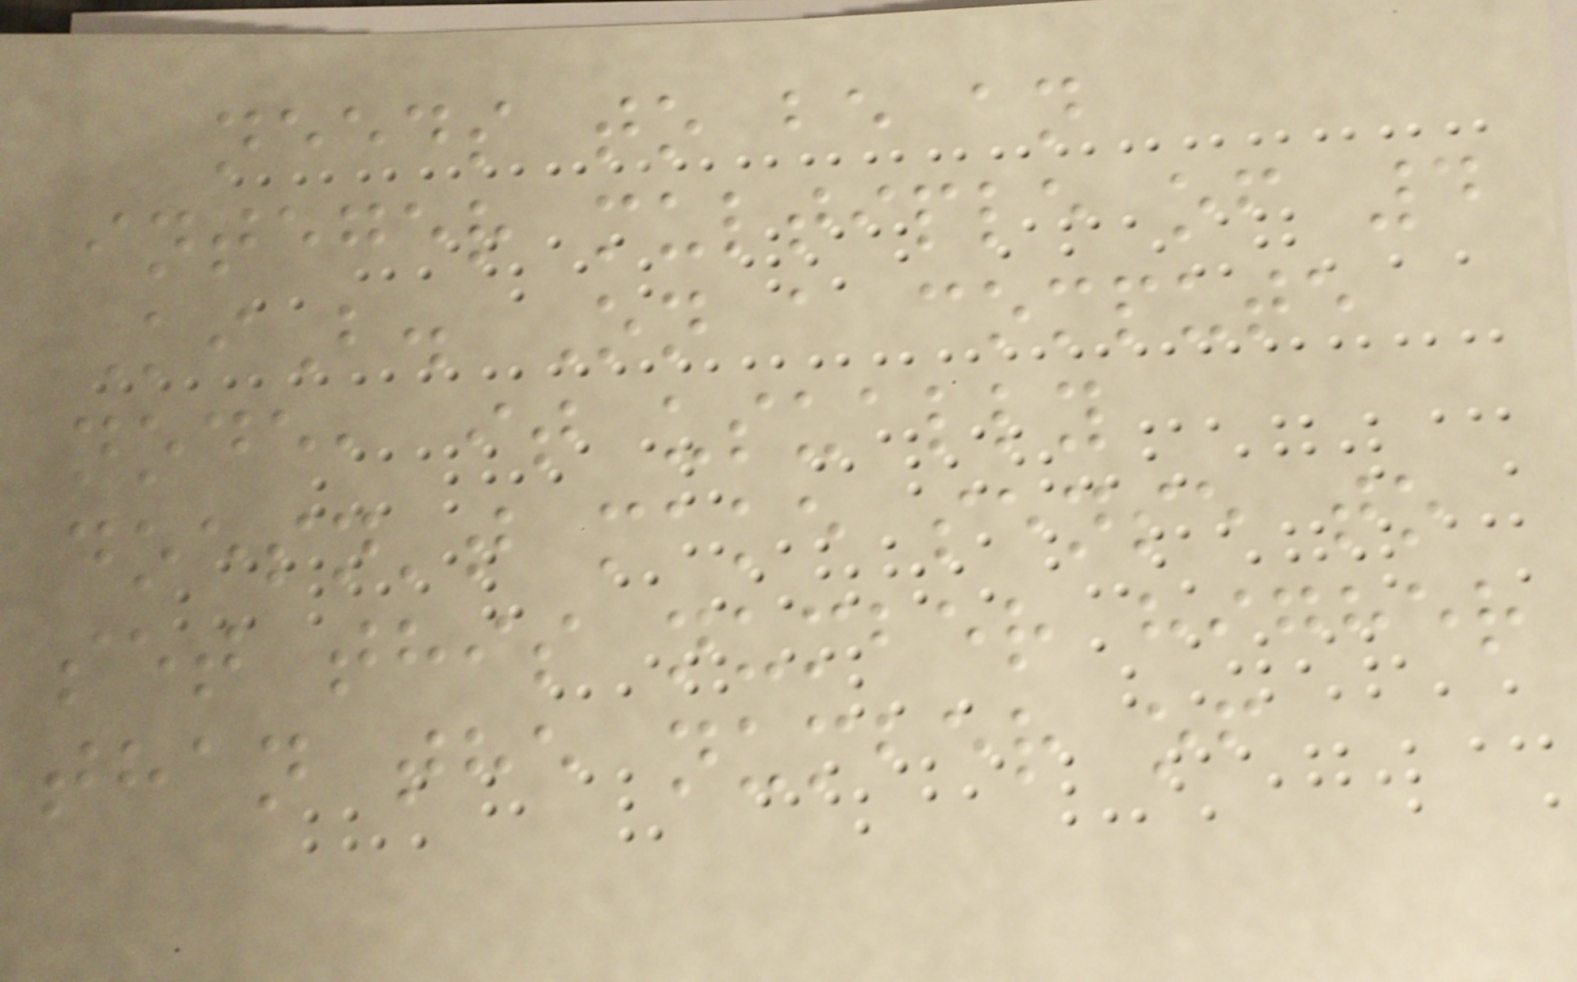needs to be an
integer multiple of 4
KiB. On a compute
node, it usually
doesn't make sense to
set this number higher
than the number of
